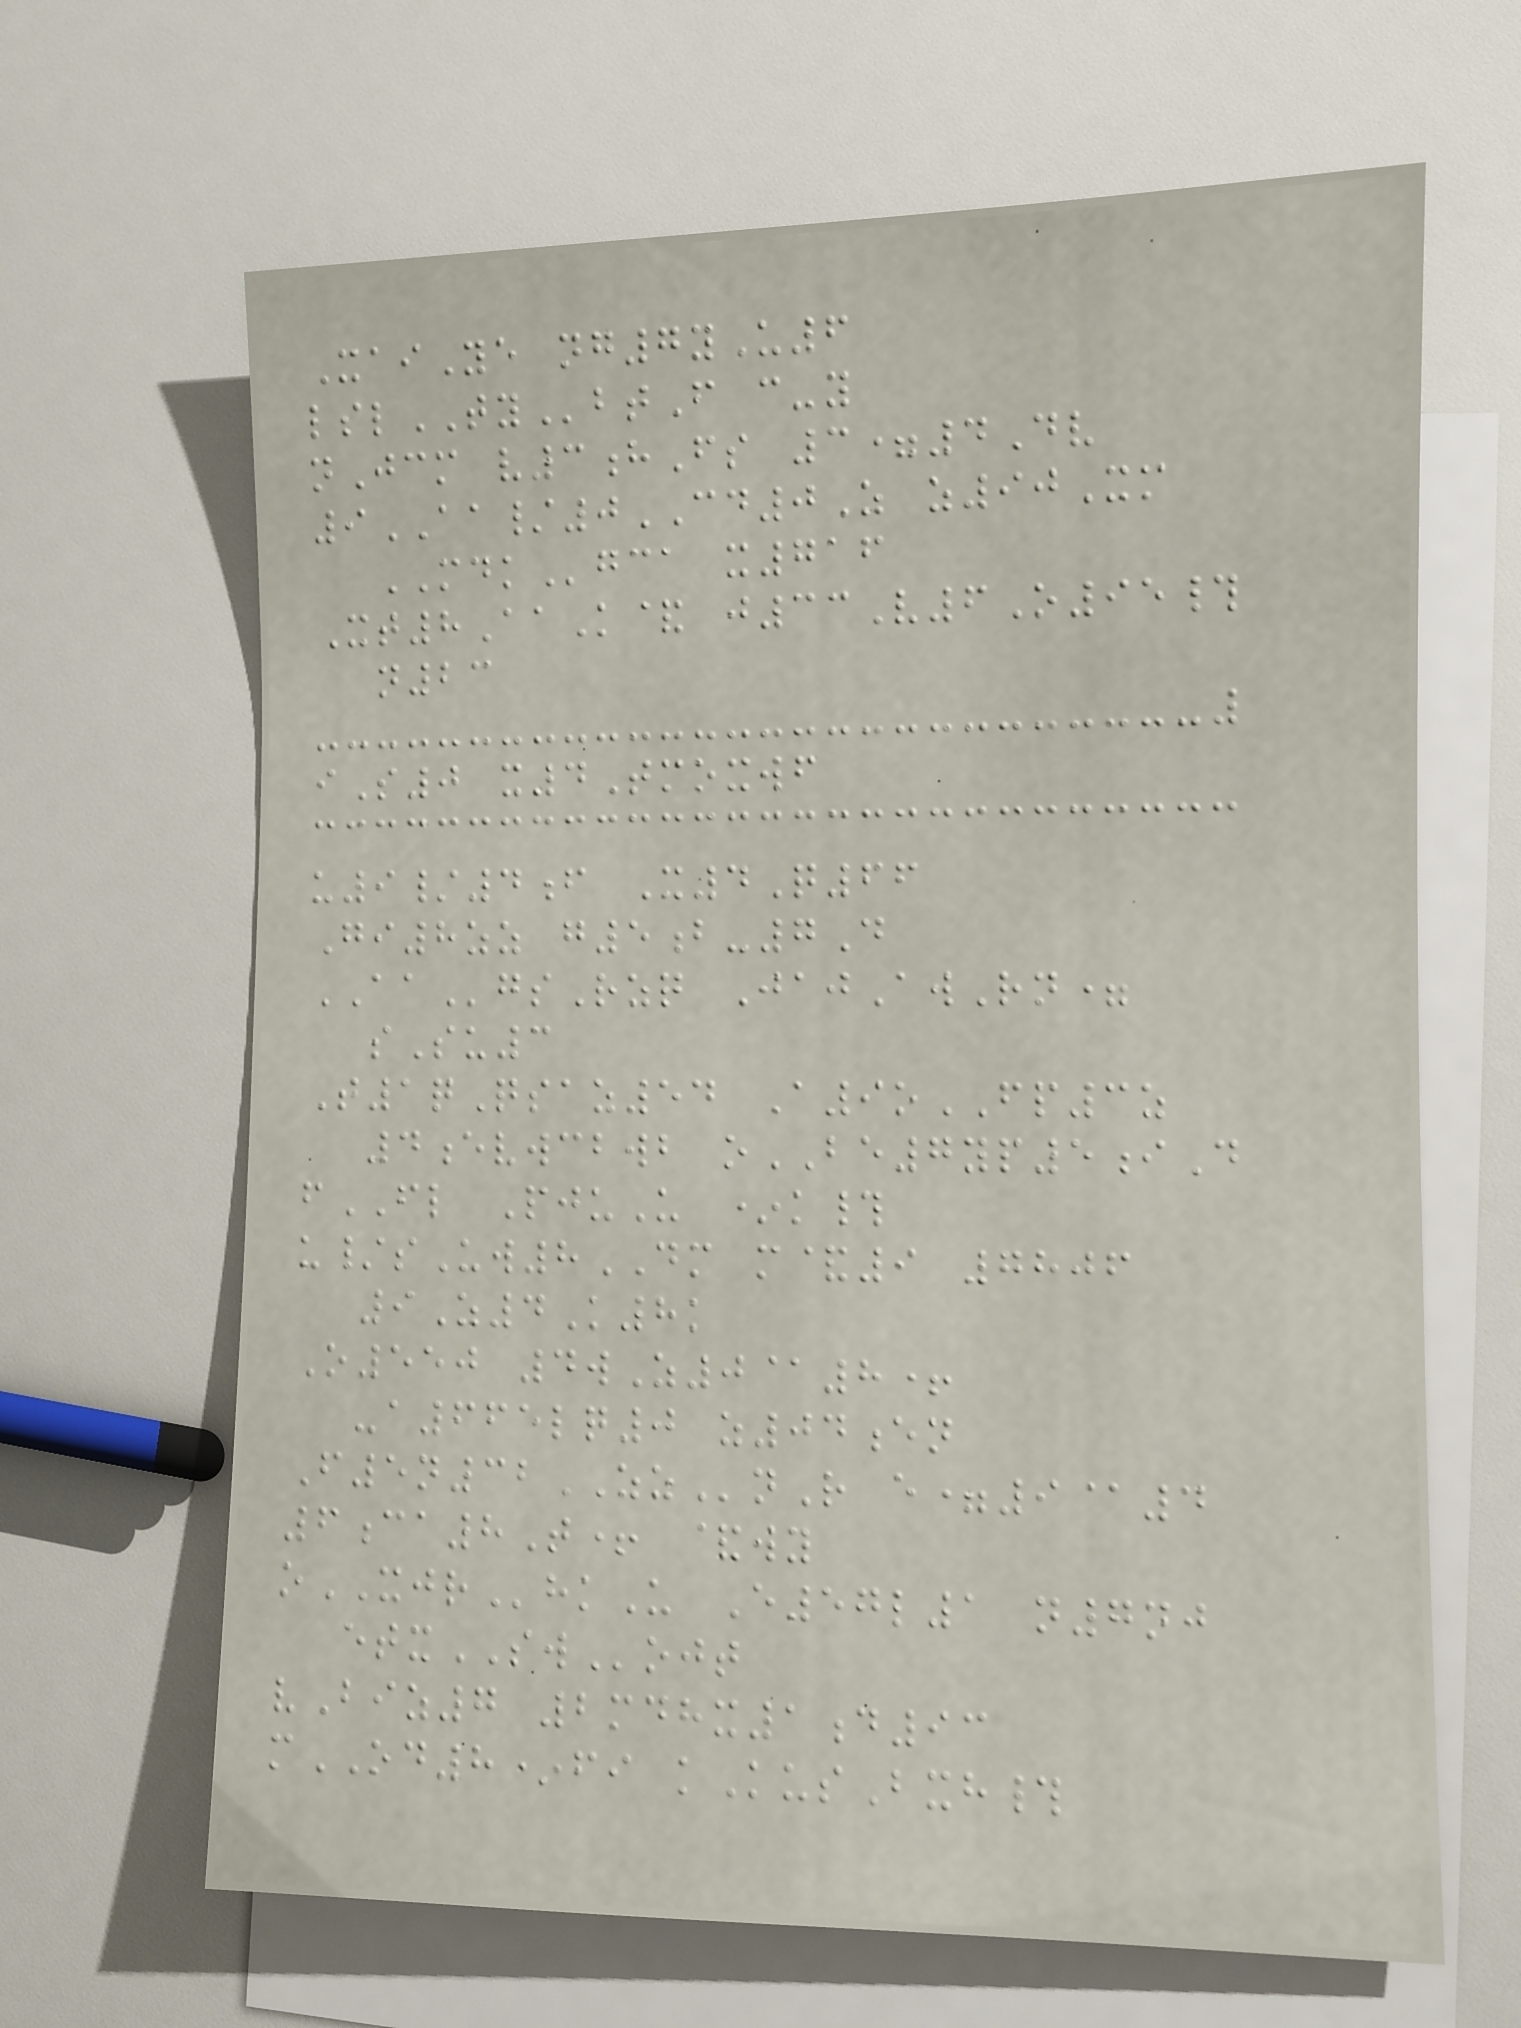XaiYe ng7yU6
lslTYbtF c-y
nJcm v3hFs 3=4Dv
9AA/0CD0Z z90Xm
MDKgca x716
Xt8AaK& j33V6O95#
n23
iS0 x4Tmoxwf
u9/4f X4Q66
Gi8zz g5b-7D
AAgsRzq JajAwRn=
sSu3
T1qQsaz54 A9oFP3z
4evwcbwb oBE7yp5iD
fFL PjuU *k#
u/sUw8DM m&9 7806
9Z4K8k
O550 4wZ0@8+
-a665lq0 z04en
F5n32ZZnR e=9@4
6ca8T+ &wy
oXJRhkU E57l1 n7nj
etxSWojt
vBiz7 2mdhx1d93
mOD8*fi kKusBxh#
